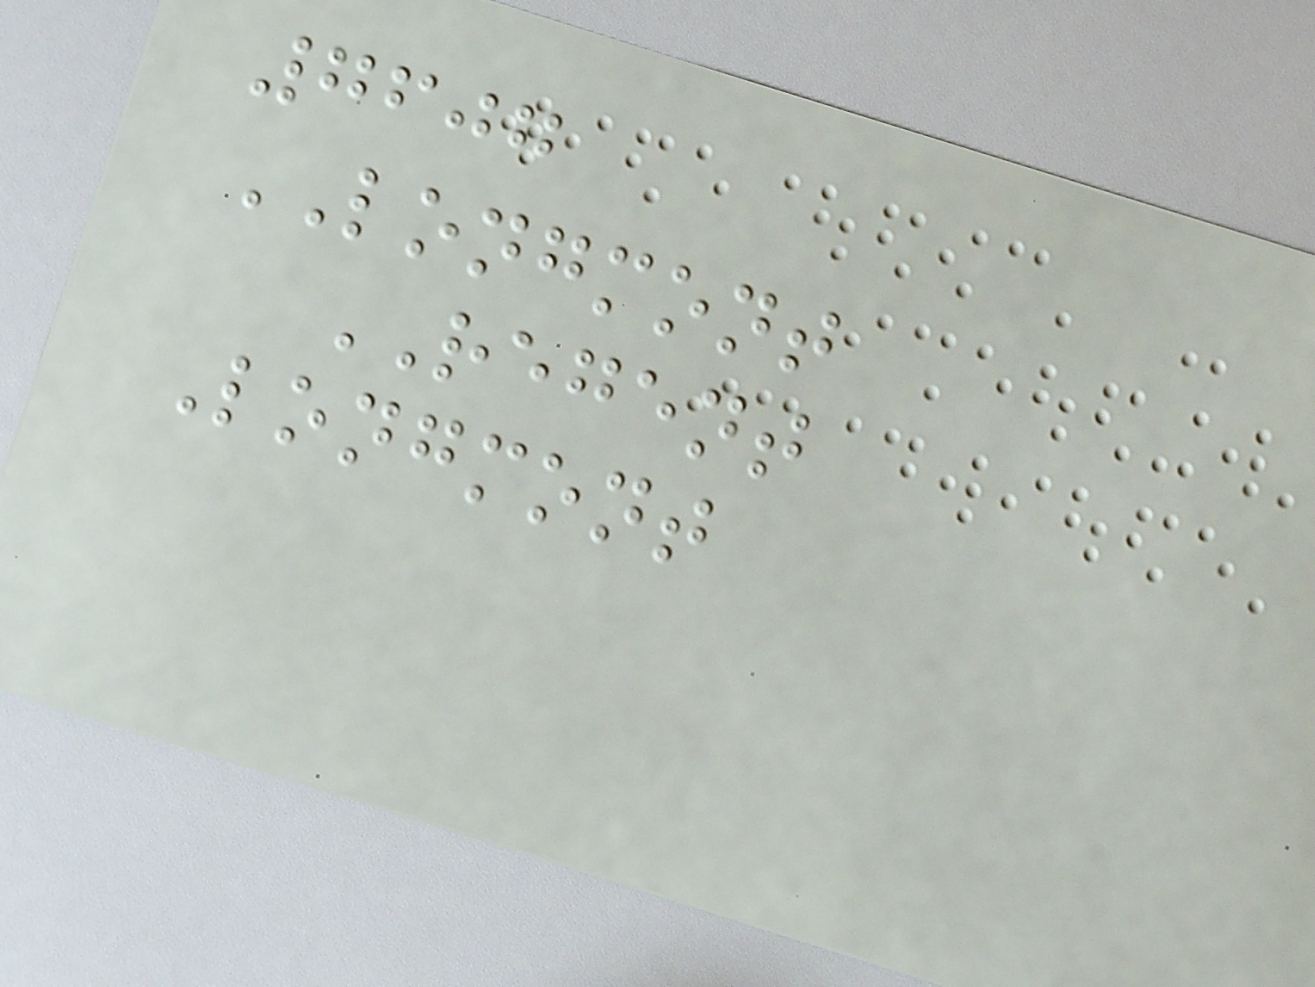7607
LONGMONT
REGENT
Longmont
